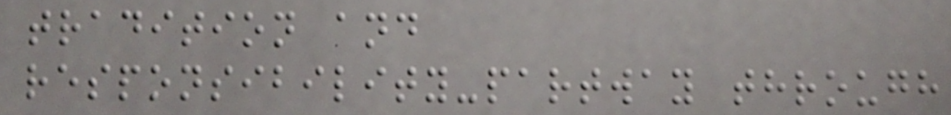tradition and
responsibility-partway through
